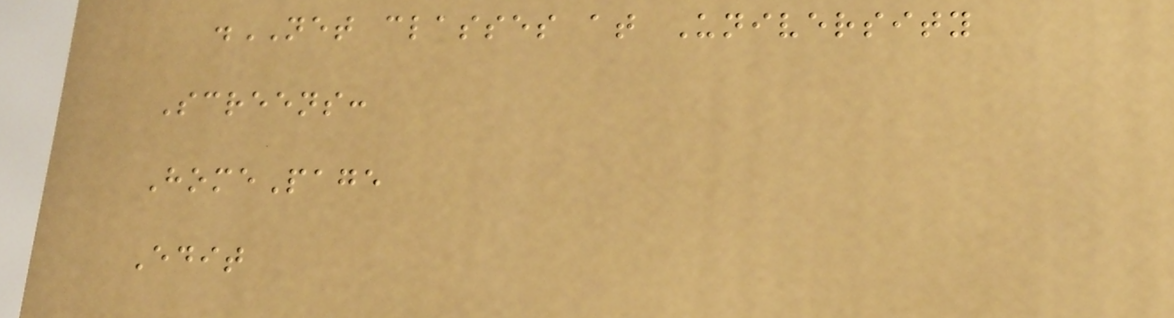.NET classes at University
Screens:
HomePage
Edit
